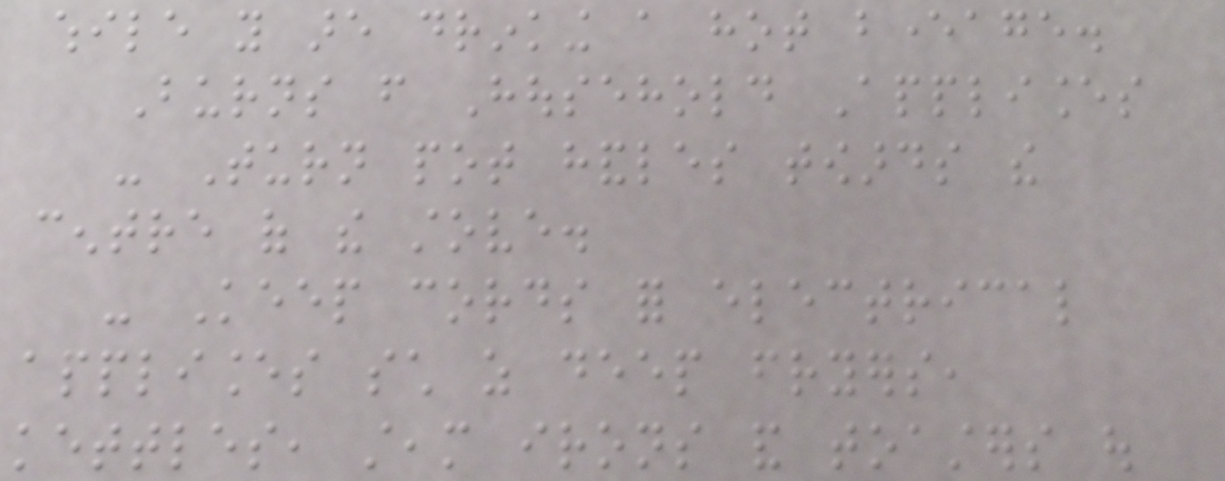while you are drinking a hot beverage.
Burns from Household Appliances
- Turn pot handles towards the
centre of the stove.
- Keep cords for electrical
appliances such as deep fryers,
kettles, steam irons and toasters out
